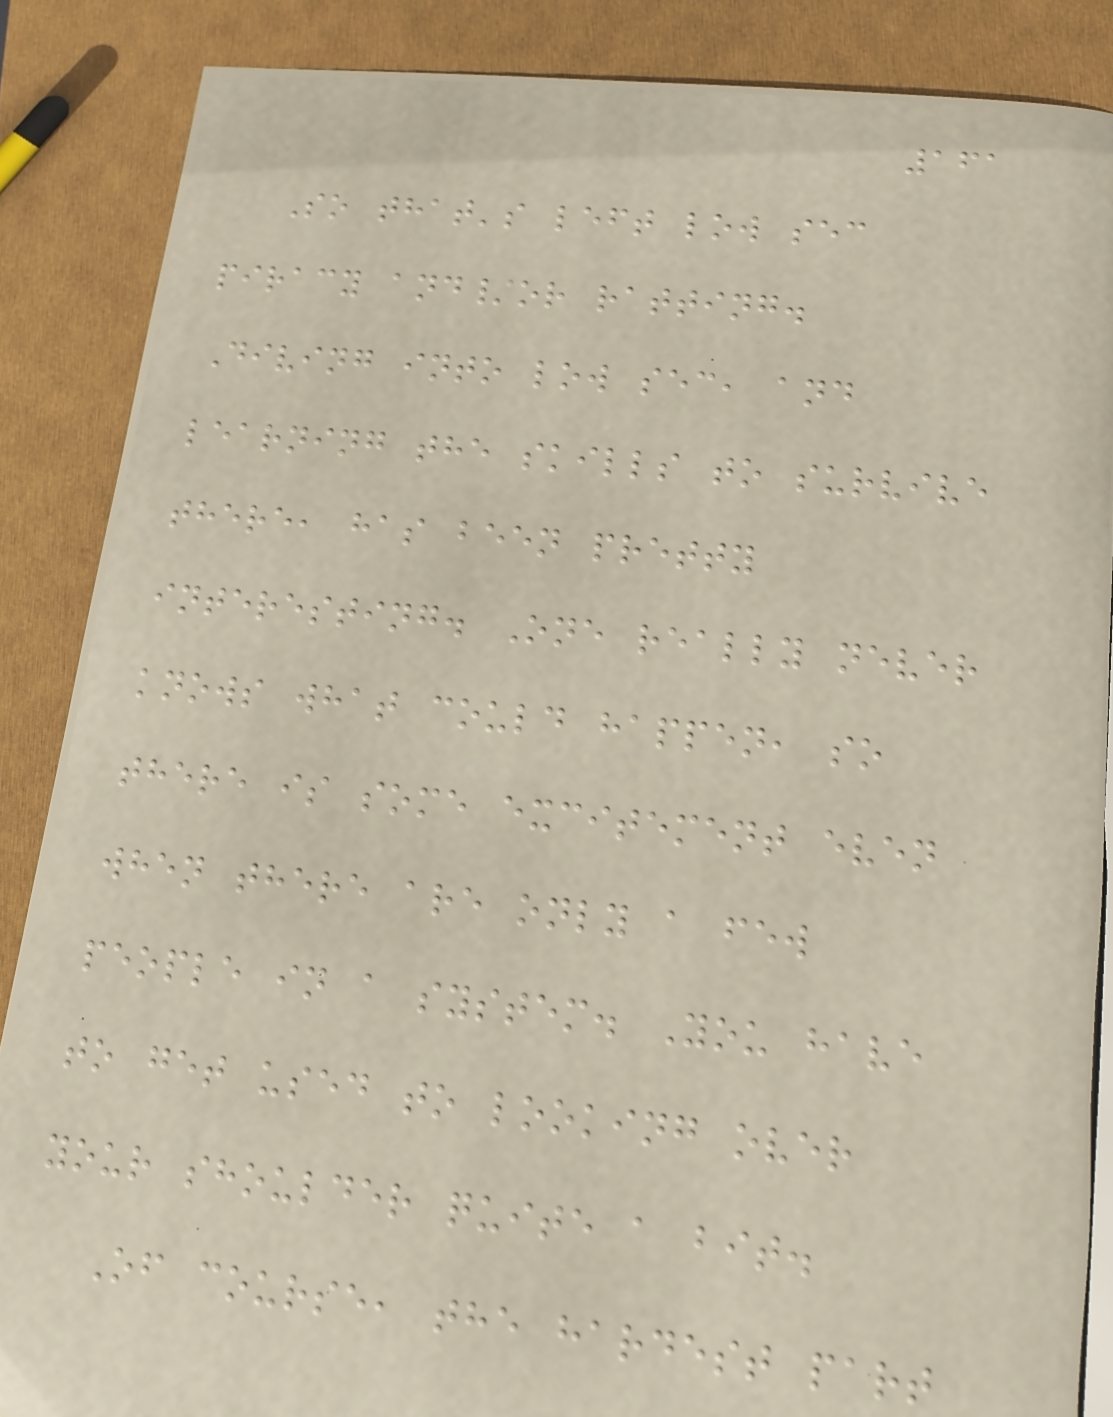161
So that's left low sec
piracy and/or ratting.
Diving into low sec, and
learning the skills to survive
there, has been pretty
interesting. One really never
knows what could happen, so
there is some excitement even
when there are only a few
people in a system. You have
to get used to looking over
your shoulder quite a bit.
Of course, the hardest part
